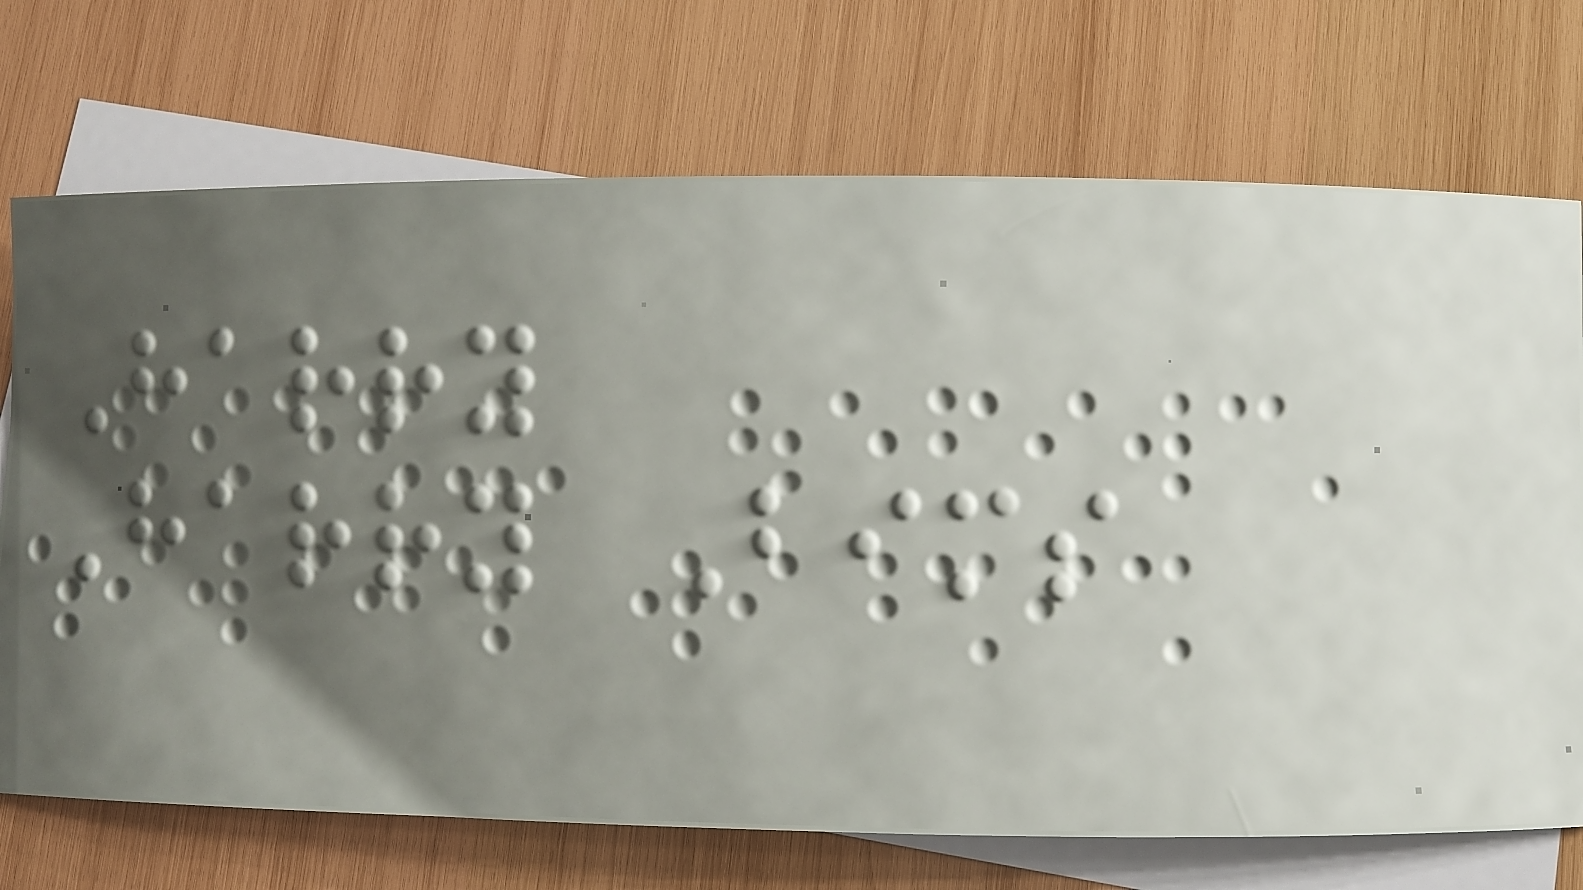Harry
Harry Bims
